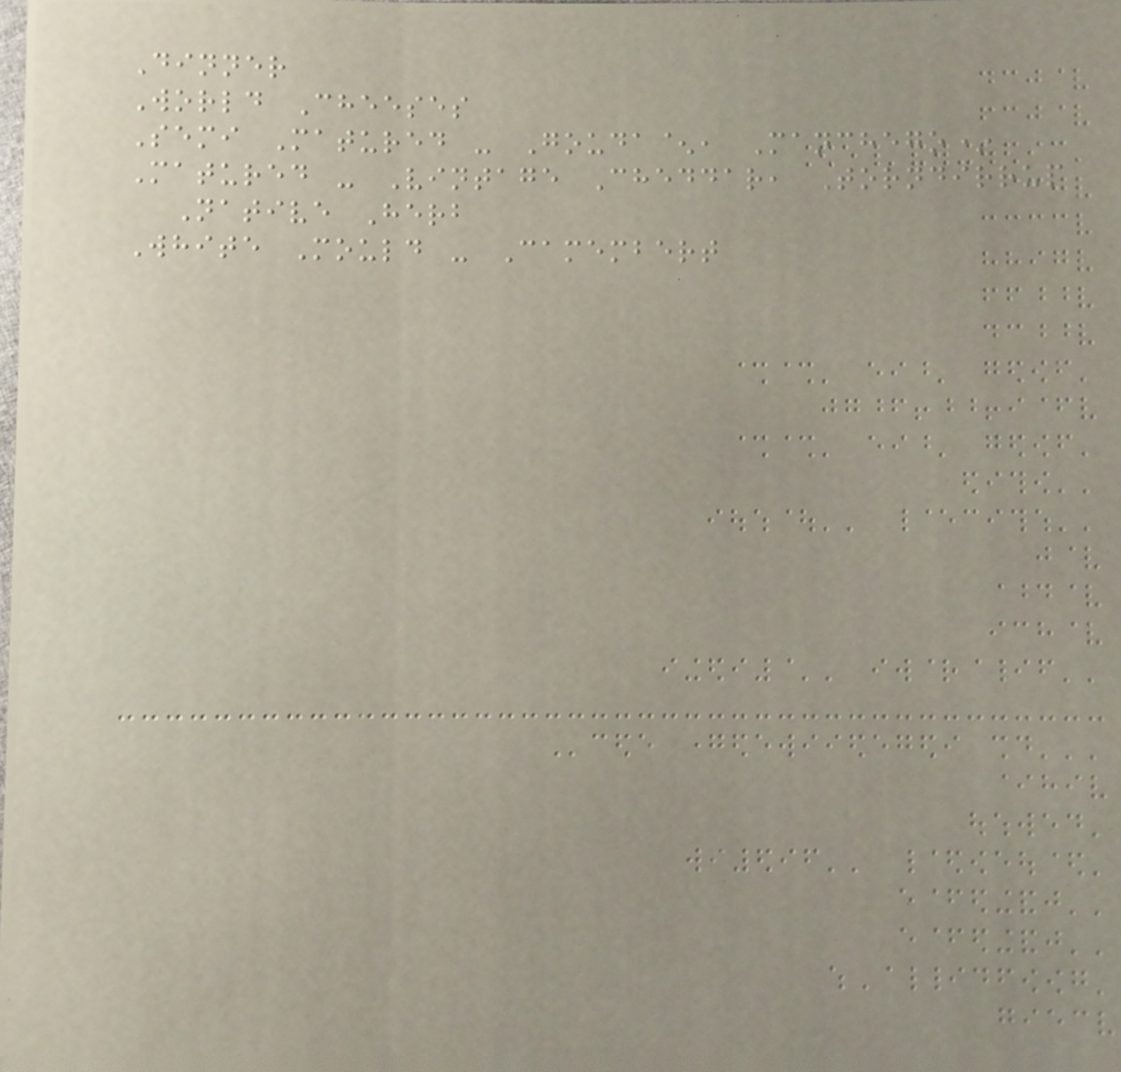Dinner
World Cheeses
Semi Matured - Gouda^, Manchego*
Matured - Vintage Cheddar, Torndirrup
Native Herb
White Mould - Camembert
